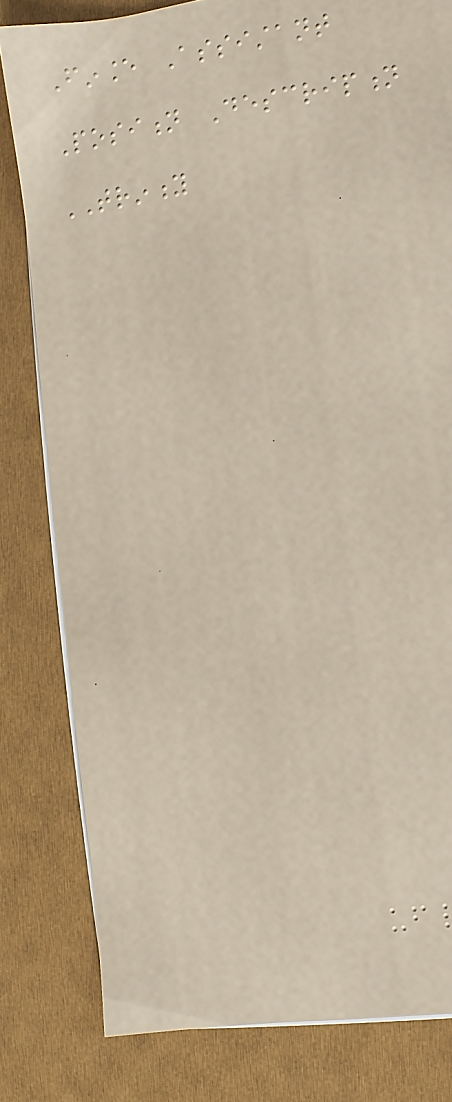Finance Assistant
Position Description
TRINITY
